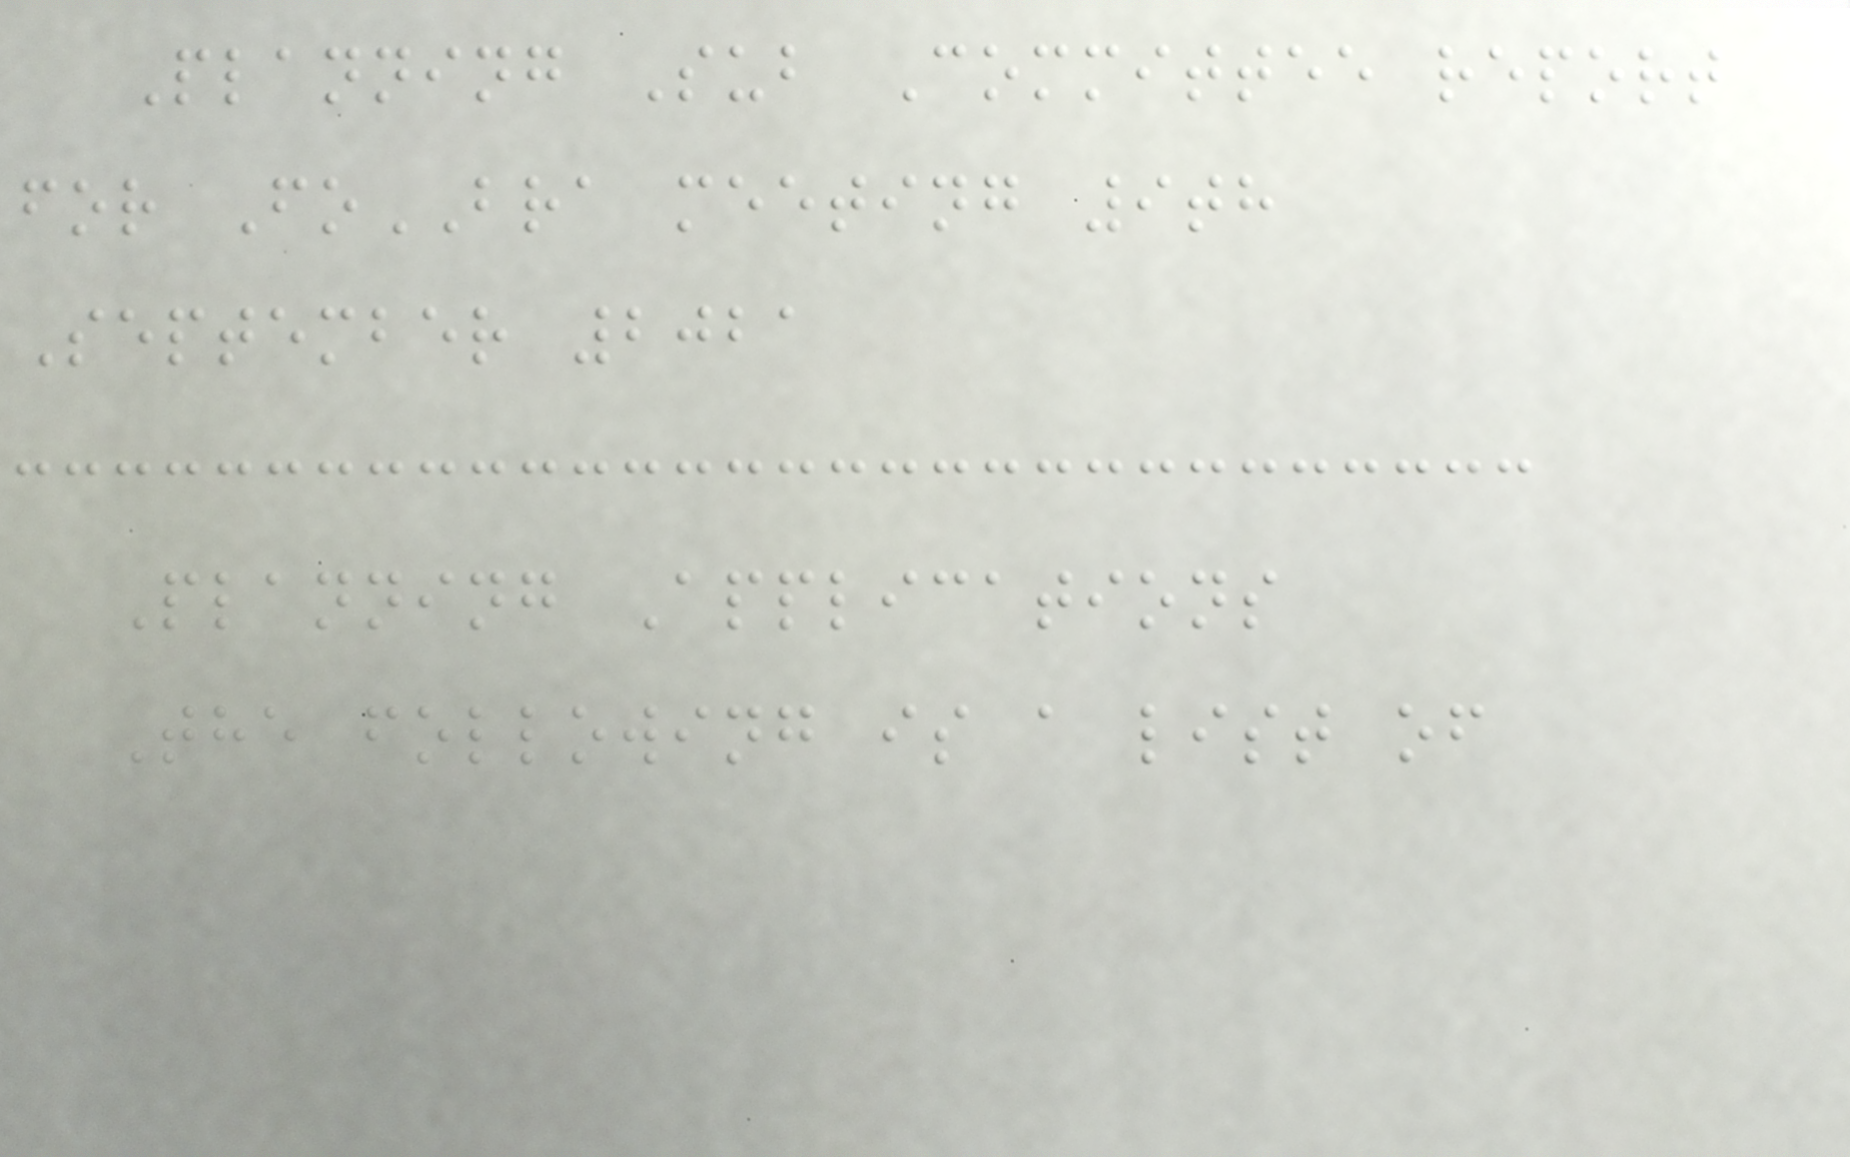Planning Sub Committee report
for FoBRA meeting 9th
September 2021
Planning Applications
The following is a list of
